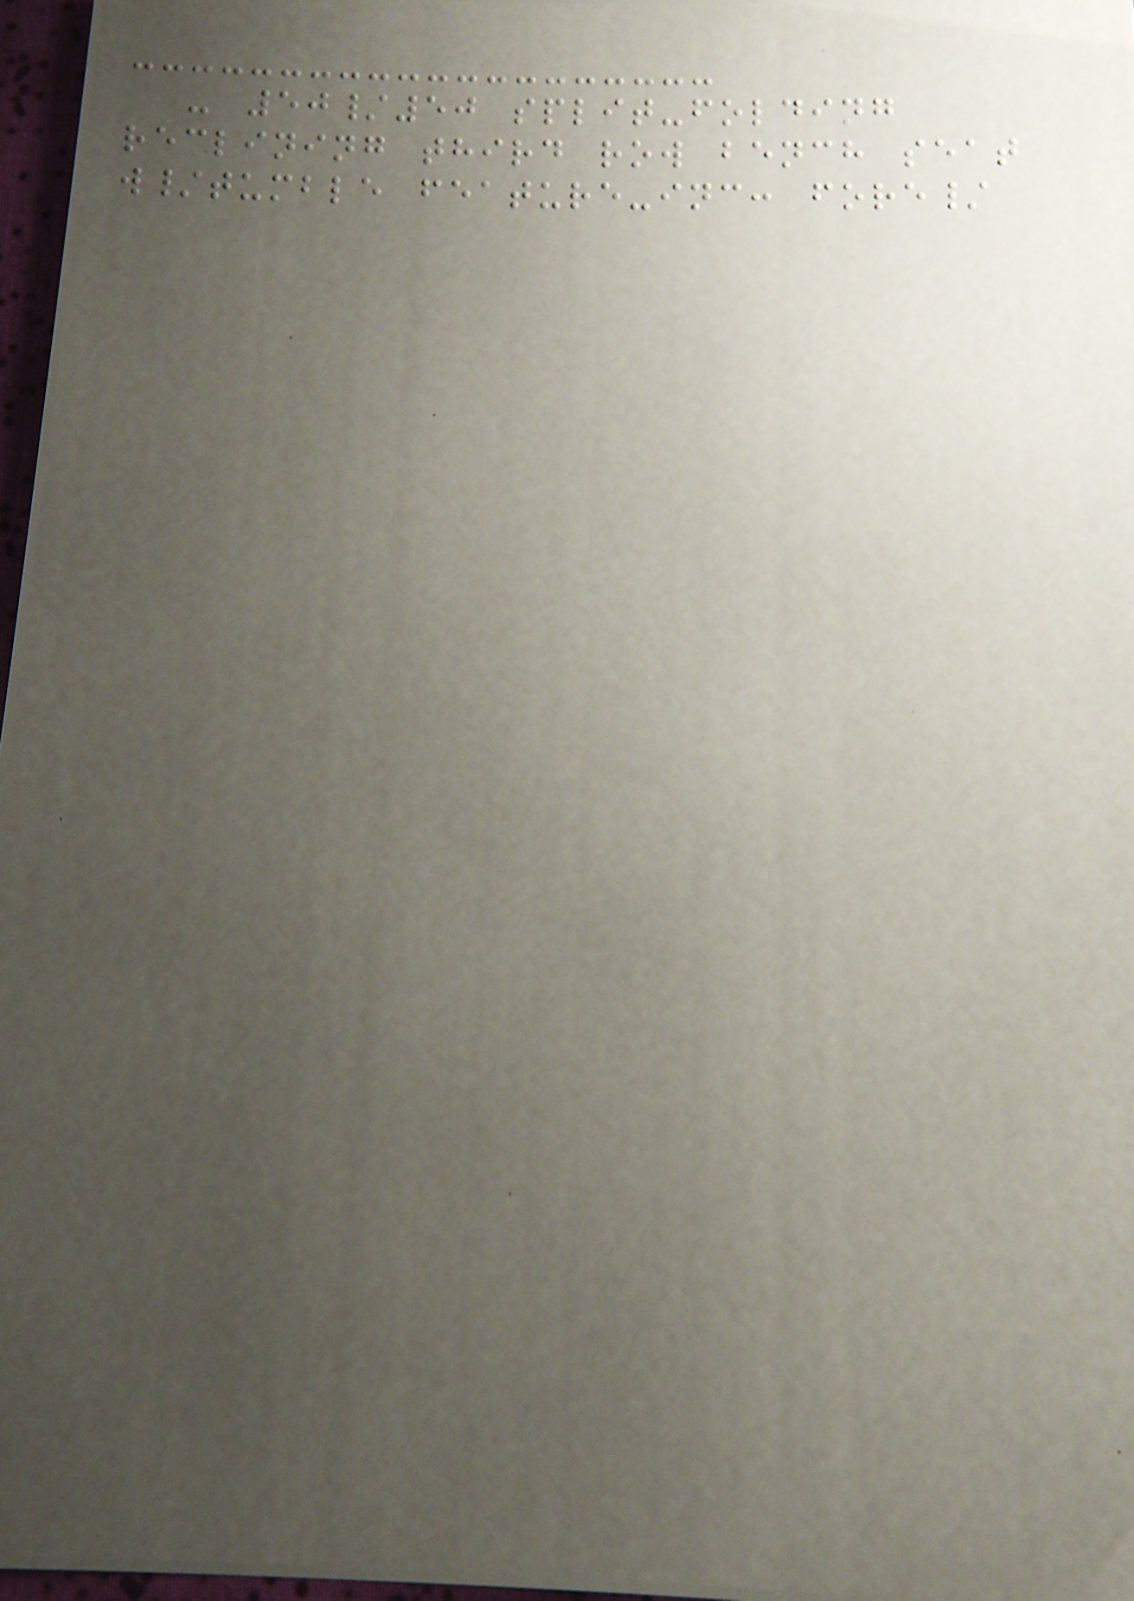- 50/50 split-folding
reclining third row bench seat
w/tumble feature-inc: fore/
